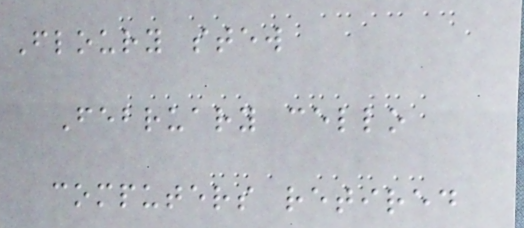Floury stew
February cello
computers retired
